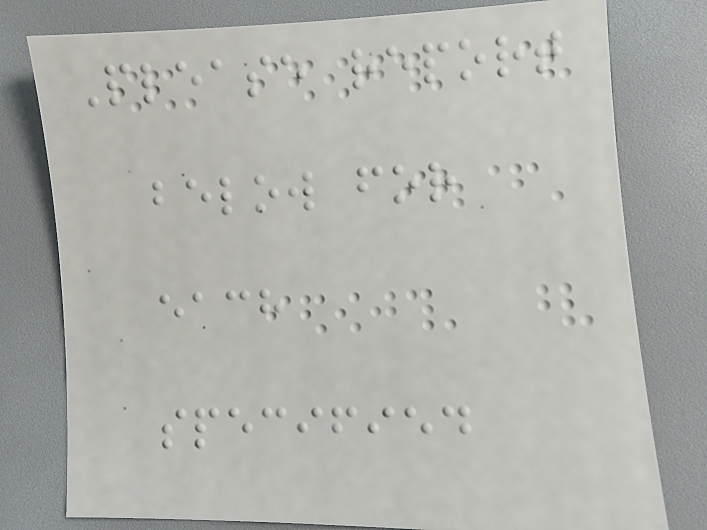Please report
below for
each
specified
